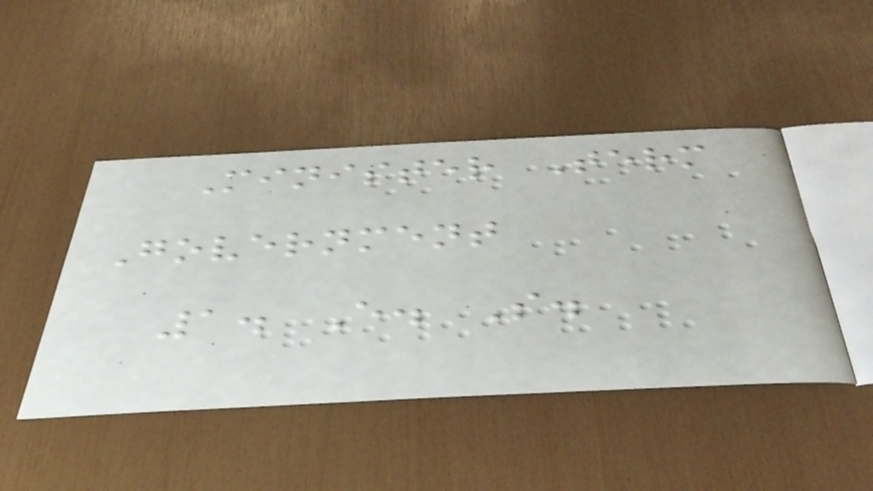Minister Term
Government
1. E. S.
